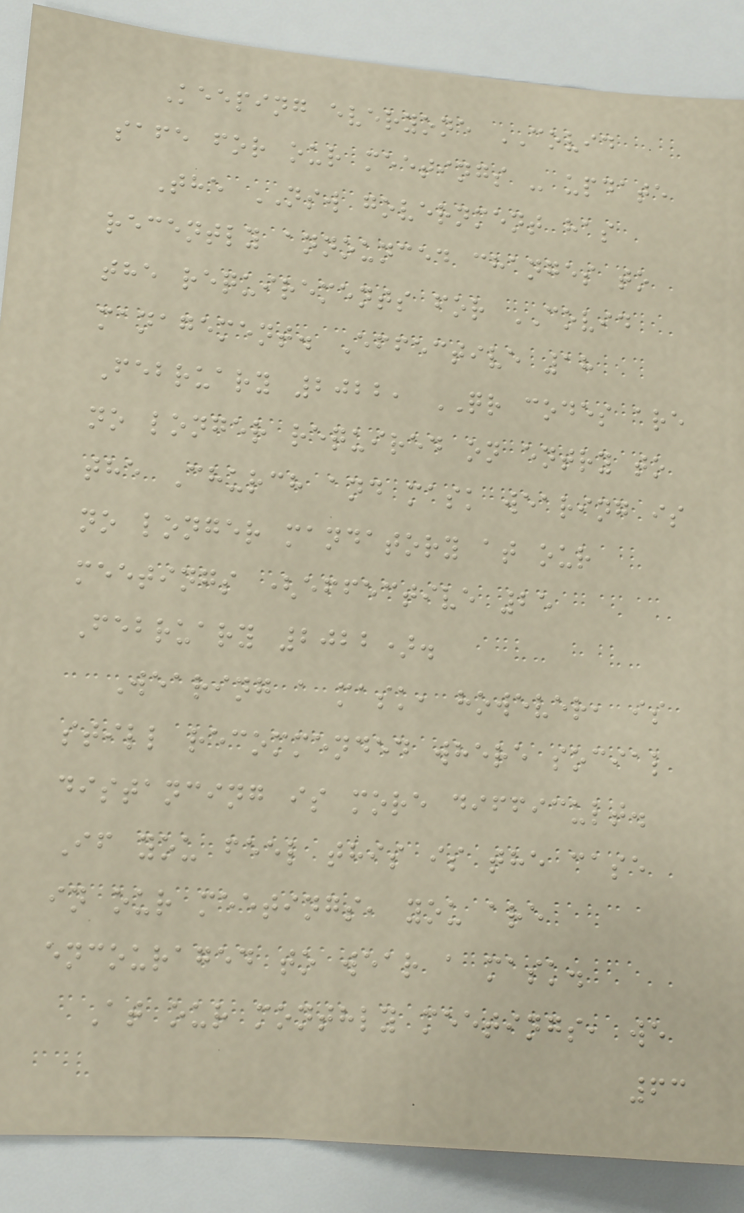Keeping everyone COVID
safe for our meetings - update
The NSW government has
recently announced changes to
the requirements for COVID
management. Effective 18
February 2022, QR codes are
no longer required on entry to
the Church and mask wearing is
no longer mandatory at our
meetings (effective 25
February 2022).
Wearing a mask, however, is
still recommended where social
distancing is more difficult.
If you feel this is the case
in our meetings, you are
encouraged to wear a mask.
At our monthly meetings, we
63
